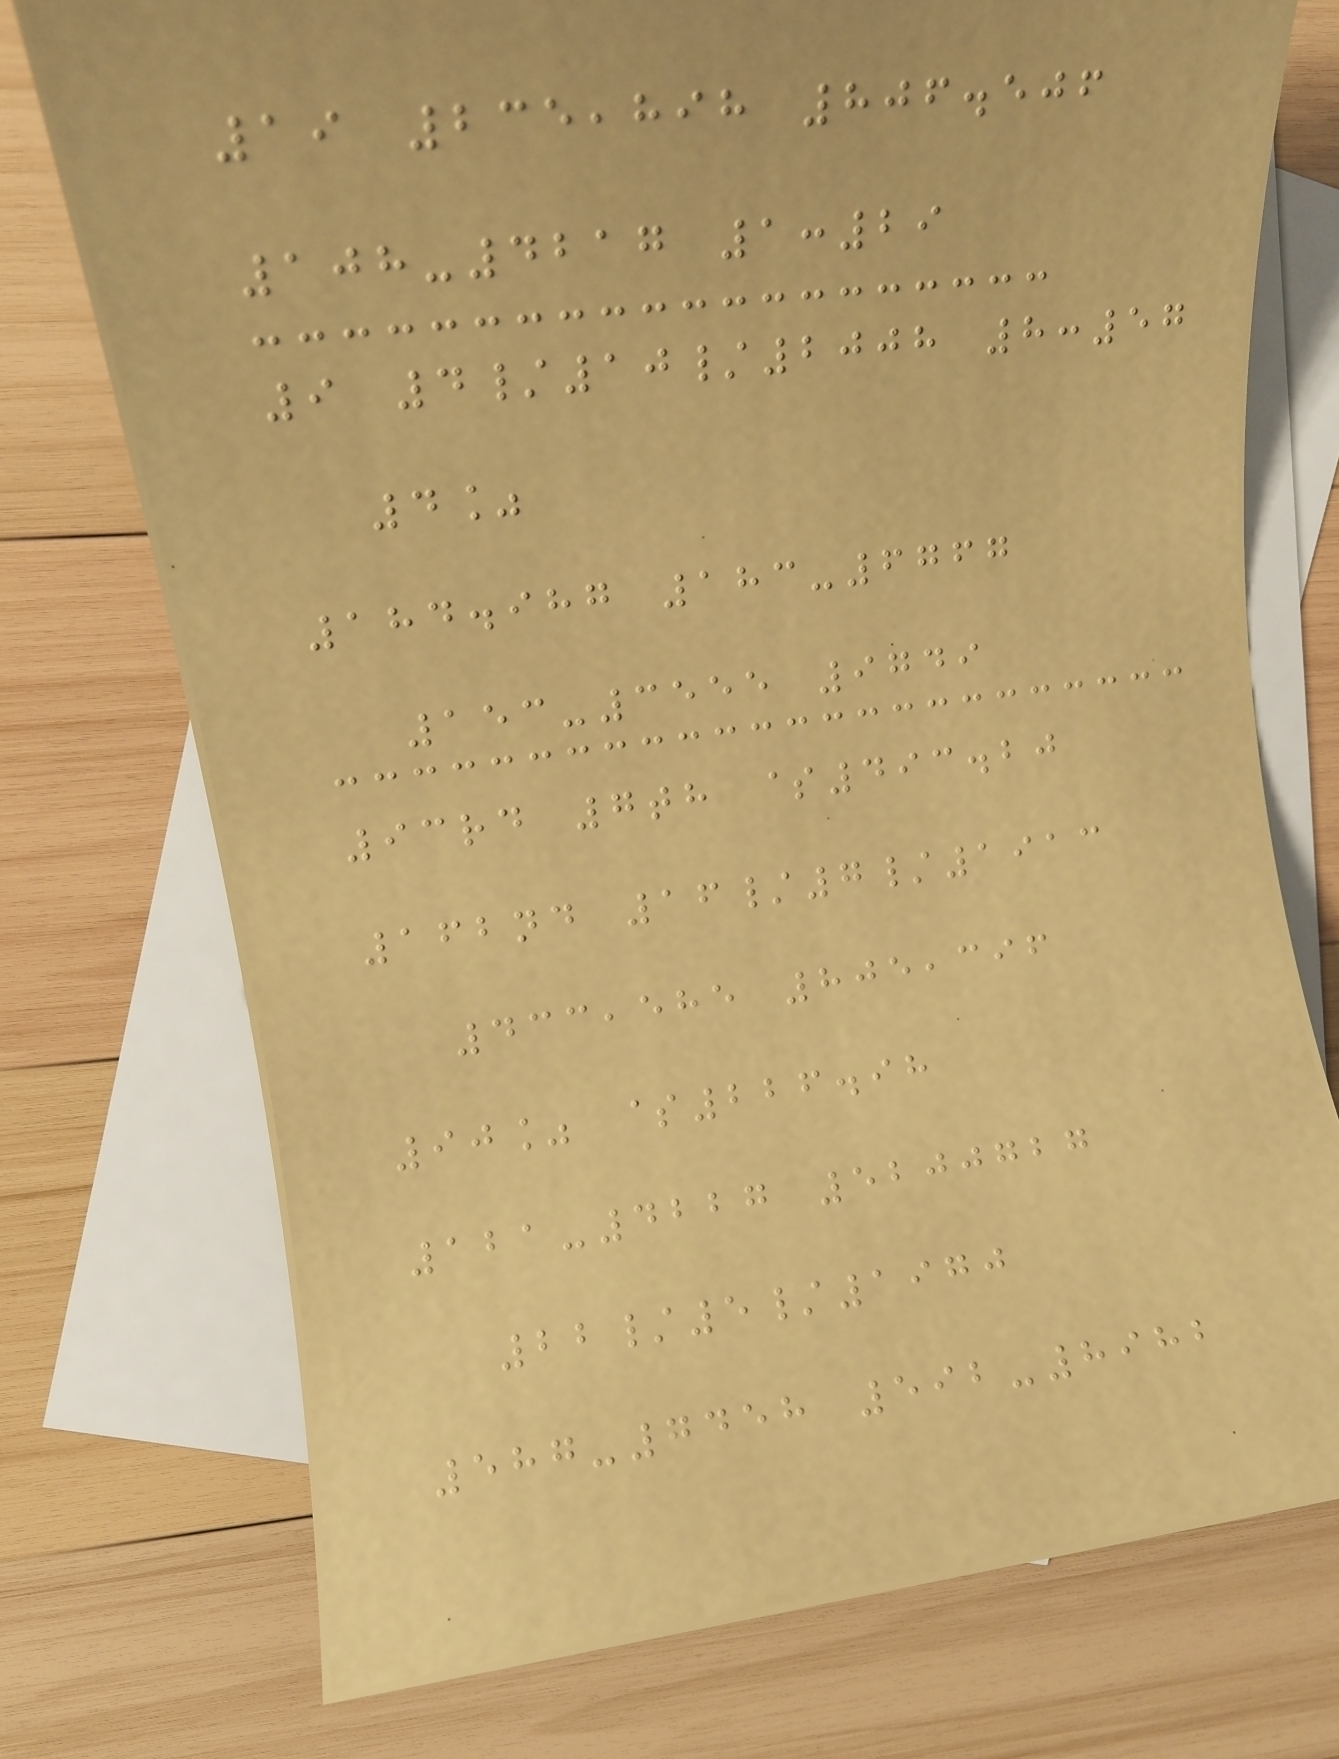19 235,898 806.506
108-4217 1:29
9 4/10/2008 8:57
4%
184.987 183-6767
153-3555 9749
93rd 7th $493.20
162nd 16/7/1913
433,585 805,396
90% $226.98
121-4227 5200727
22/5/1970
587-7458 592-8982
